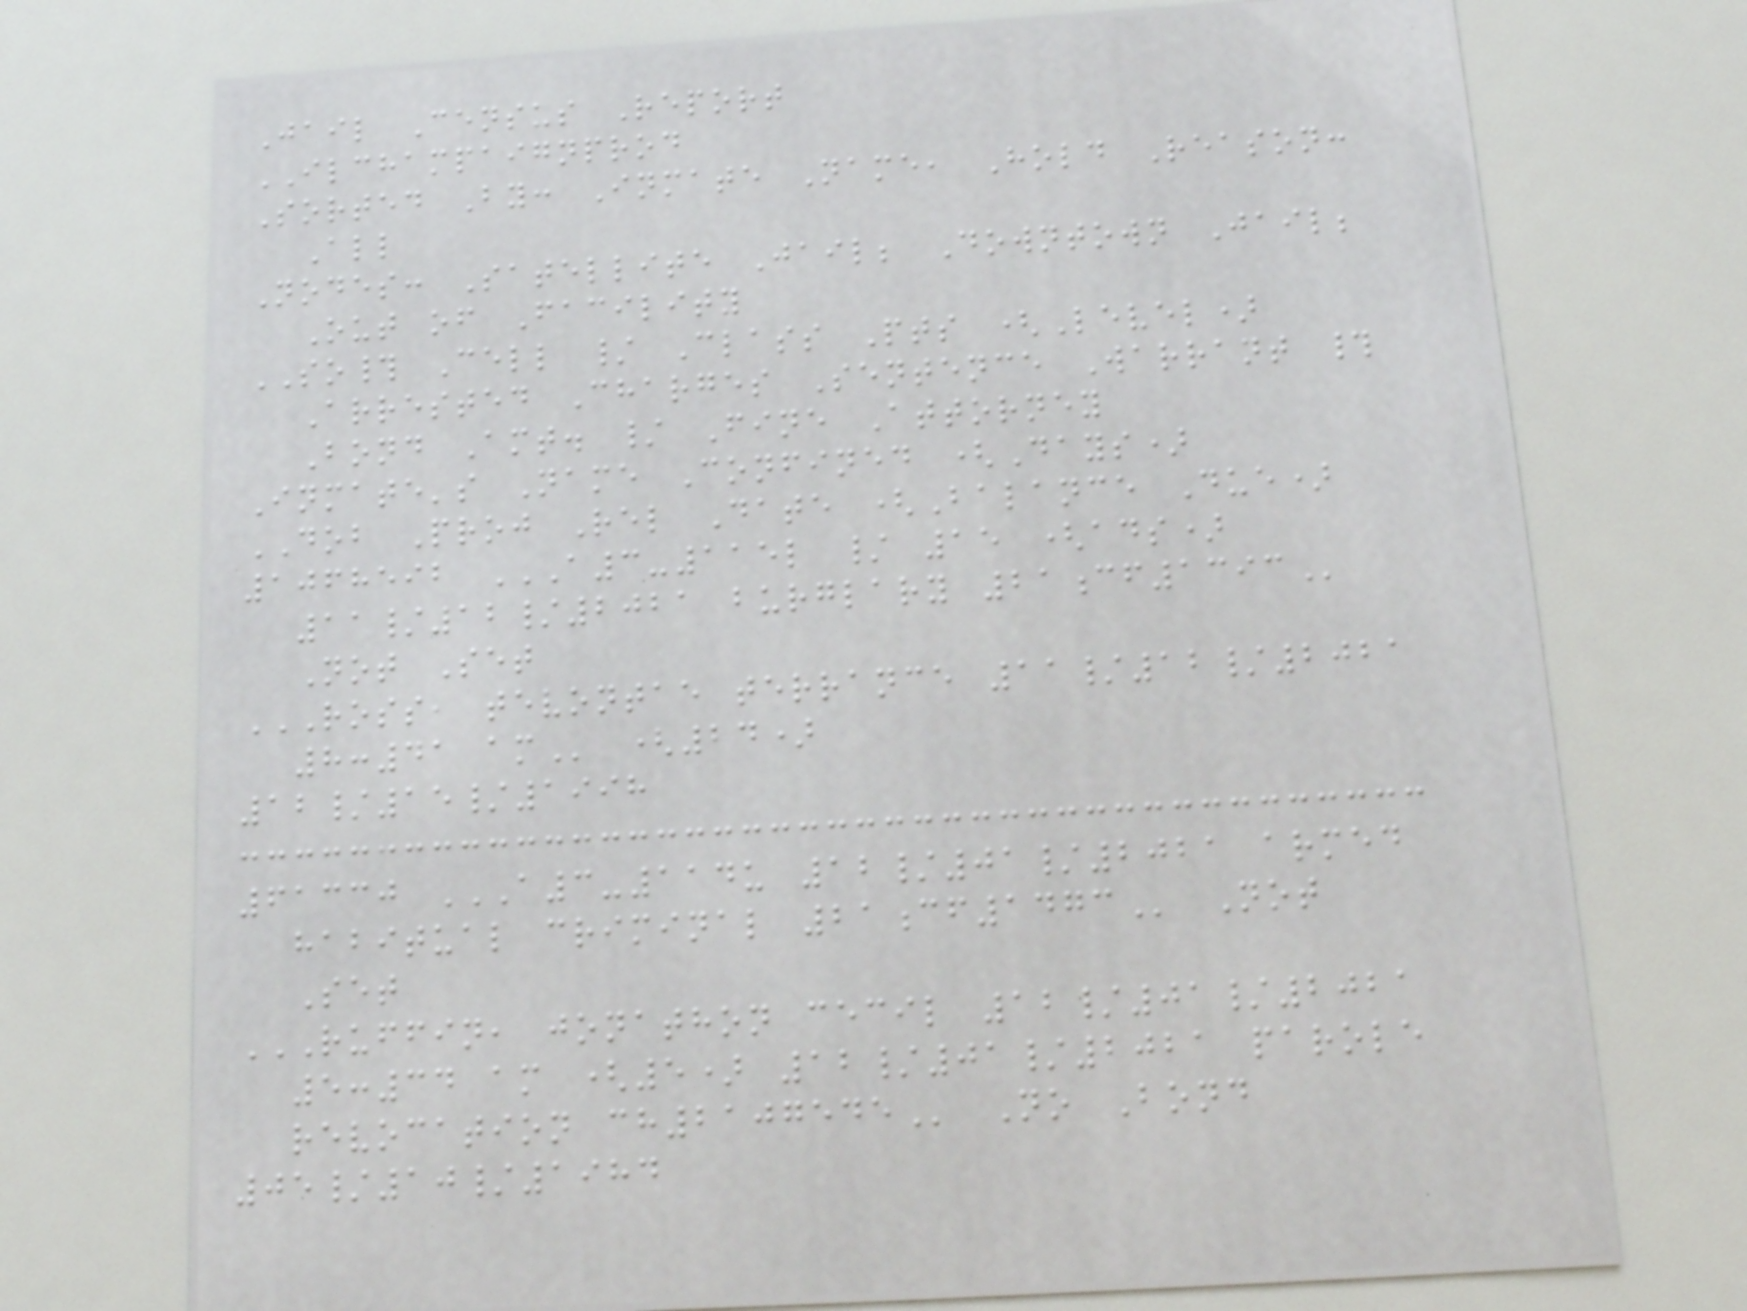Jail Census Report
ILCHAMPAIGNPROD
Sorted By: Inmate Name, Hold Reason:
All
Nodes: Satellite Jail; Downtown Jail;
Out of Facility
SO# Cell / Class Pts (Level)
Arrested Charges Sentence Warrant #
Bond Amt. / Fine Attorney
Inmate's Name Confined (Days)
DOB Proj Rel Date (Balance Due)
1068592 A3-115L / 15 (ADS)
11/12/2021 BURGLARY 21CF1393
Not Set
ROSS, TEVONTAE TERRANCE 11/12/2021
8:41 AM (24)
12/15/1998
61330 A3-114U 12/01/2021 ARMED
HABITUAL CRIMINAL 21CF1473 Not
Set
RUFFIN, JONATHON CECIL 12/01/2021
5:34 AM (5) 12/01/2021 PAROLE
REVOCATION CH2107545 No Bond
05/10/1984
